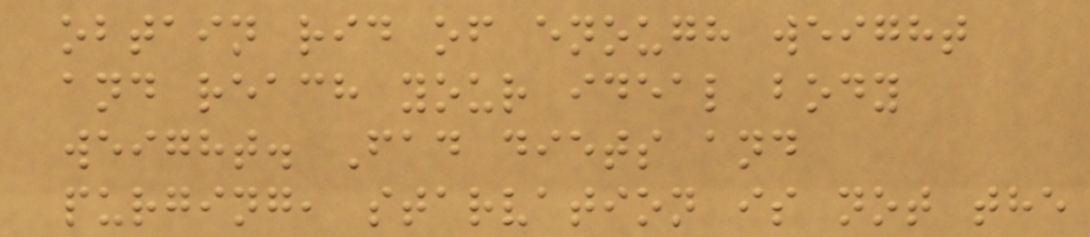obtain rid of enough weight
and reach your ideal body
weight. Fad diets and
purging, starvation is not the
